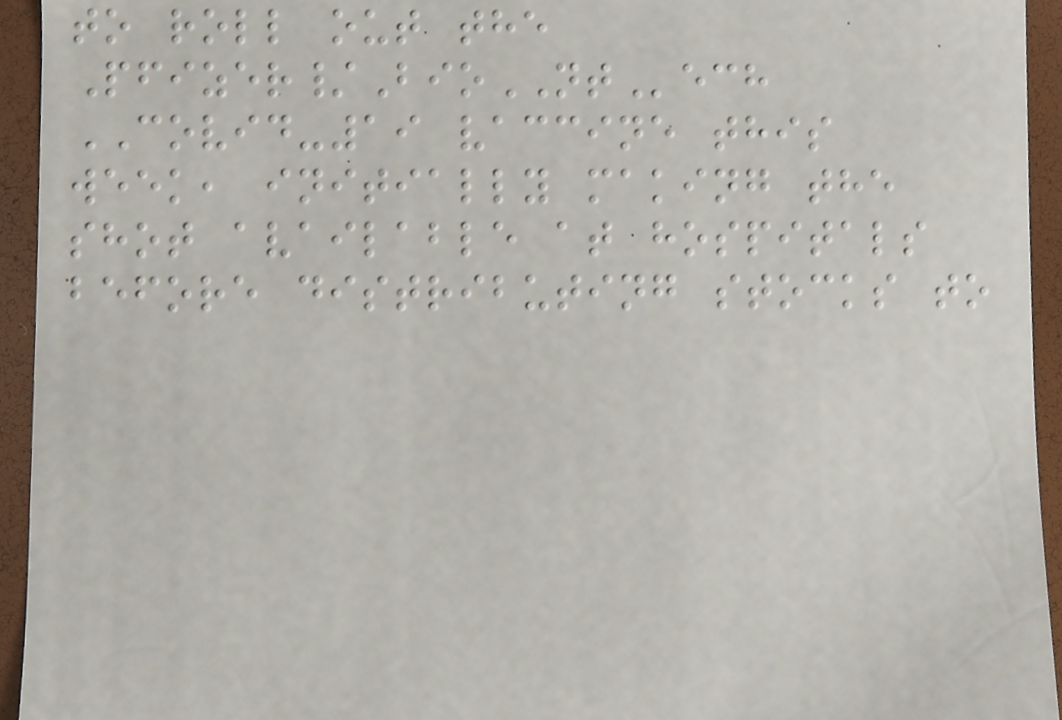to roll out the
Pfizer/BioNTech
COVID-19 vaccine this
week, initially making the
shot available at hospitals
before distributing stocks to
